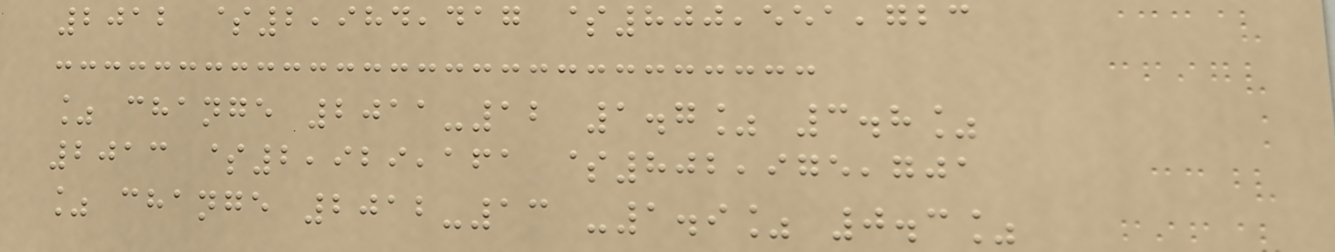2012 $2,984,417 $800,551,723
% change 2011-12 1.7% 3.8%
2013 $2,929,161 $802,975,701
% change 2012-13 -1.9% 0.3%
